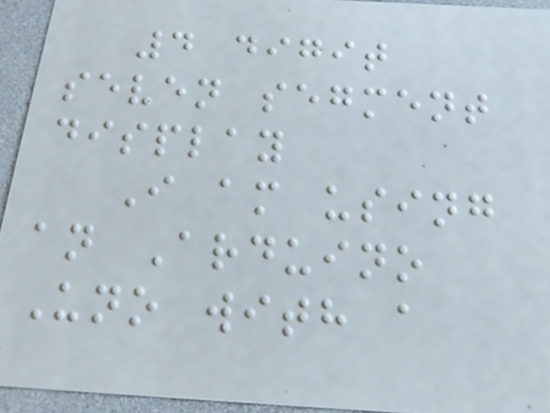4 digit
seven segment
display
I am using
an Arduino
Uno with a
